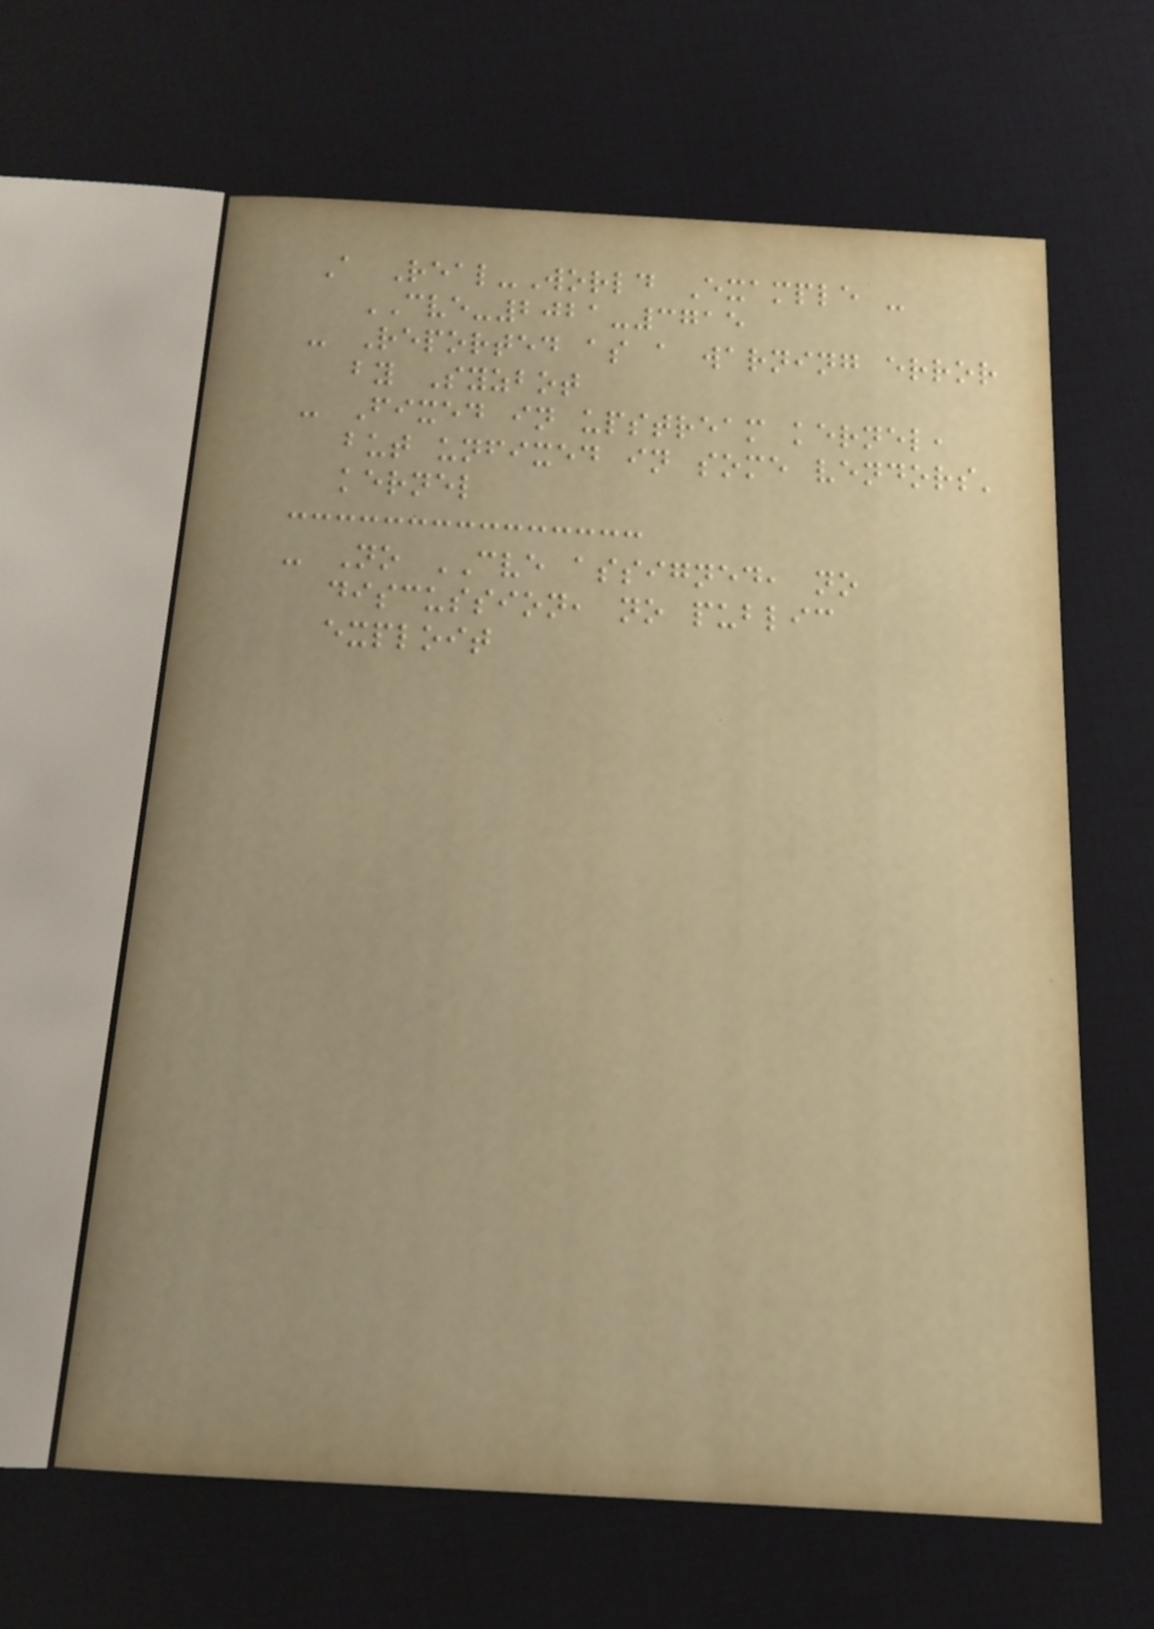A Real-World Example -
CVE-2021-3715
- Reported as a warning error
by Syzbot
- Fixed in upstream kernel,
but unfixed in some vendors'
kernel
- No CVE assigned, no
discussion, no public
exploit
